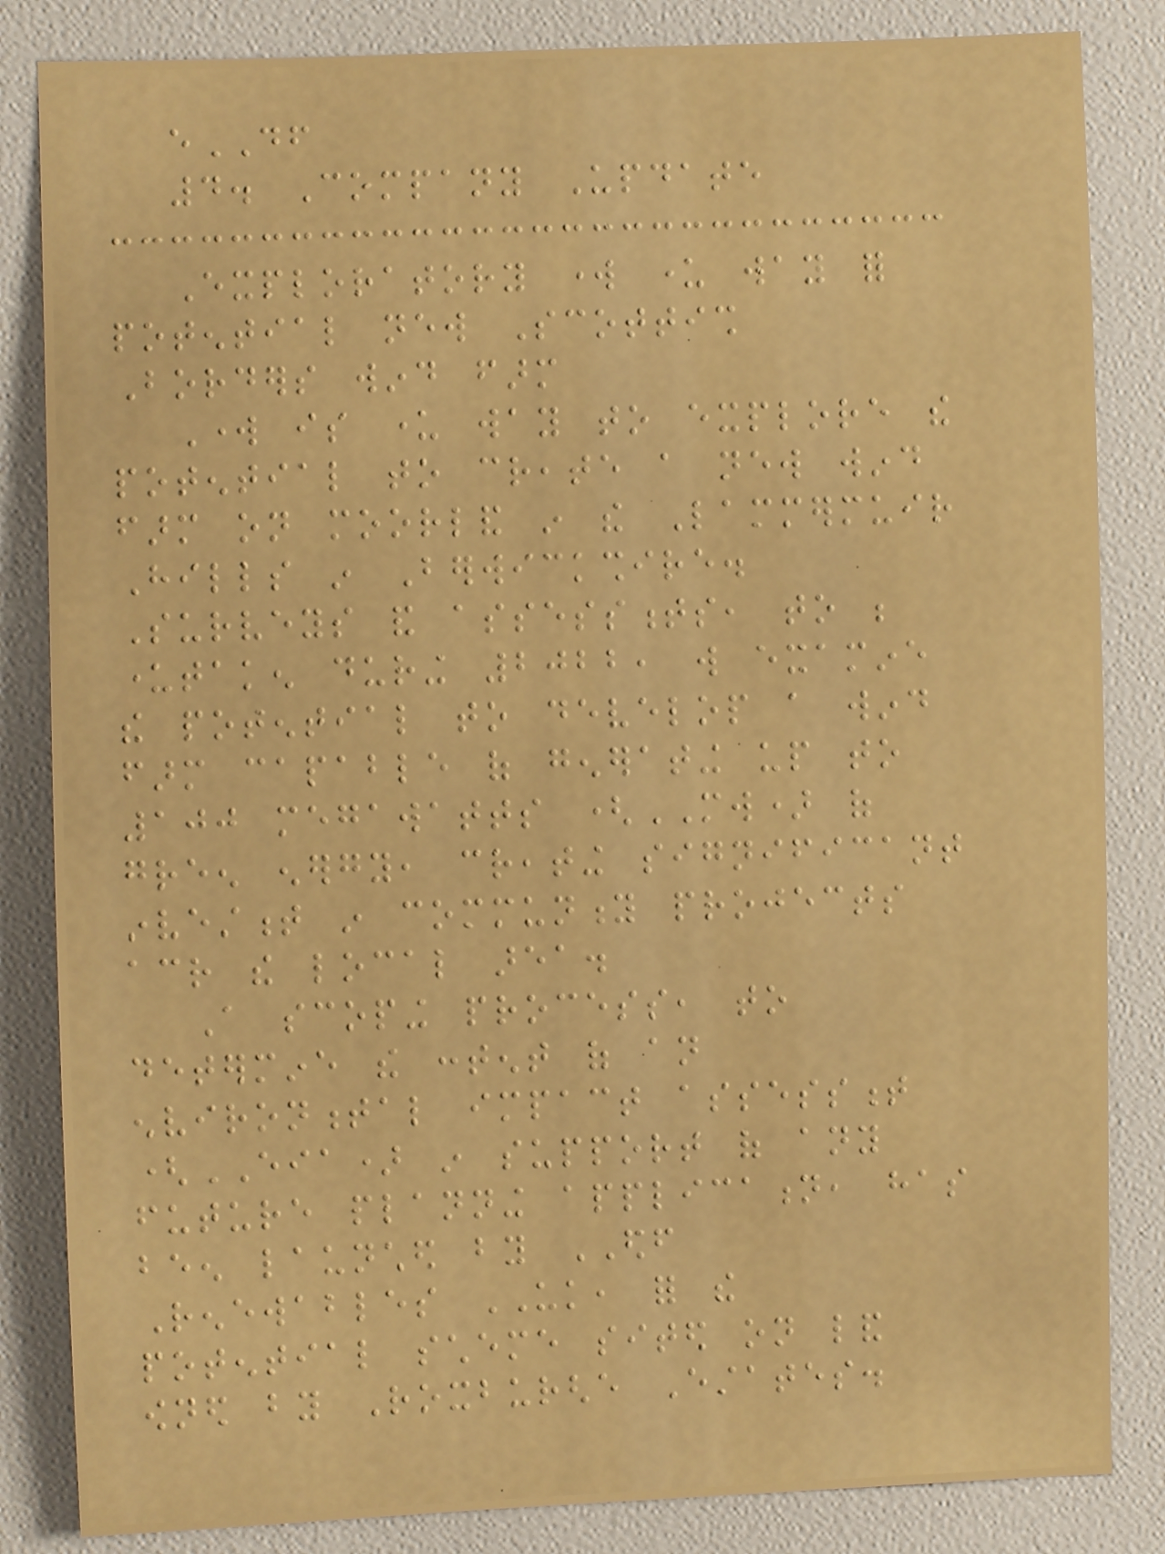eDF
4. Company Update
Exploratory work under way for
potential new Scottish
Borders wind farm
Work is under way to explore the
potential to create a new wind
farm on moorland in the Lammermuir
Hills in Berwickshire.
Surveys and assessments, to be
undertaken during 2022, will examine
the potential to develop a wind
farm capable of generating up to
100 megawatts (MW) of
green energy, creating significant
investment in community projects
across the local area.
A scoping process, to
determine the content of an
environmental impact assessment
(EIA) in support of any
future planning application, has
been launched by EDF
Renewables UK, for the
potential scheme sited on land
owned by Roxburghe Estates.
